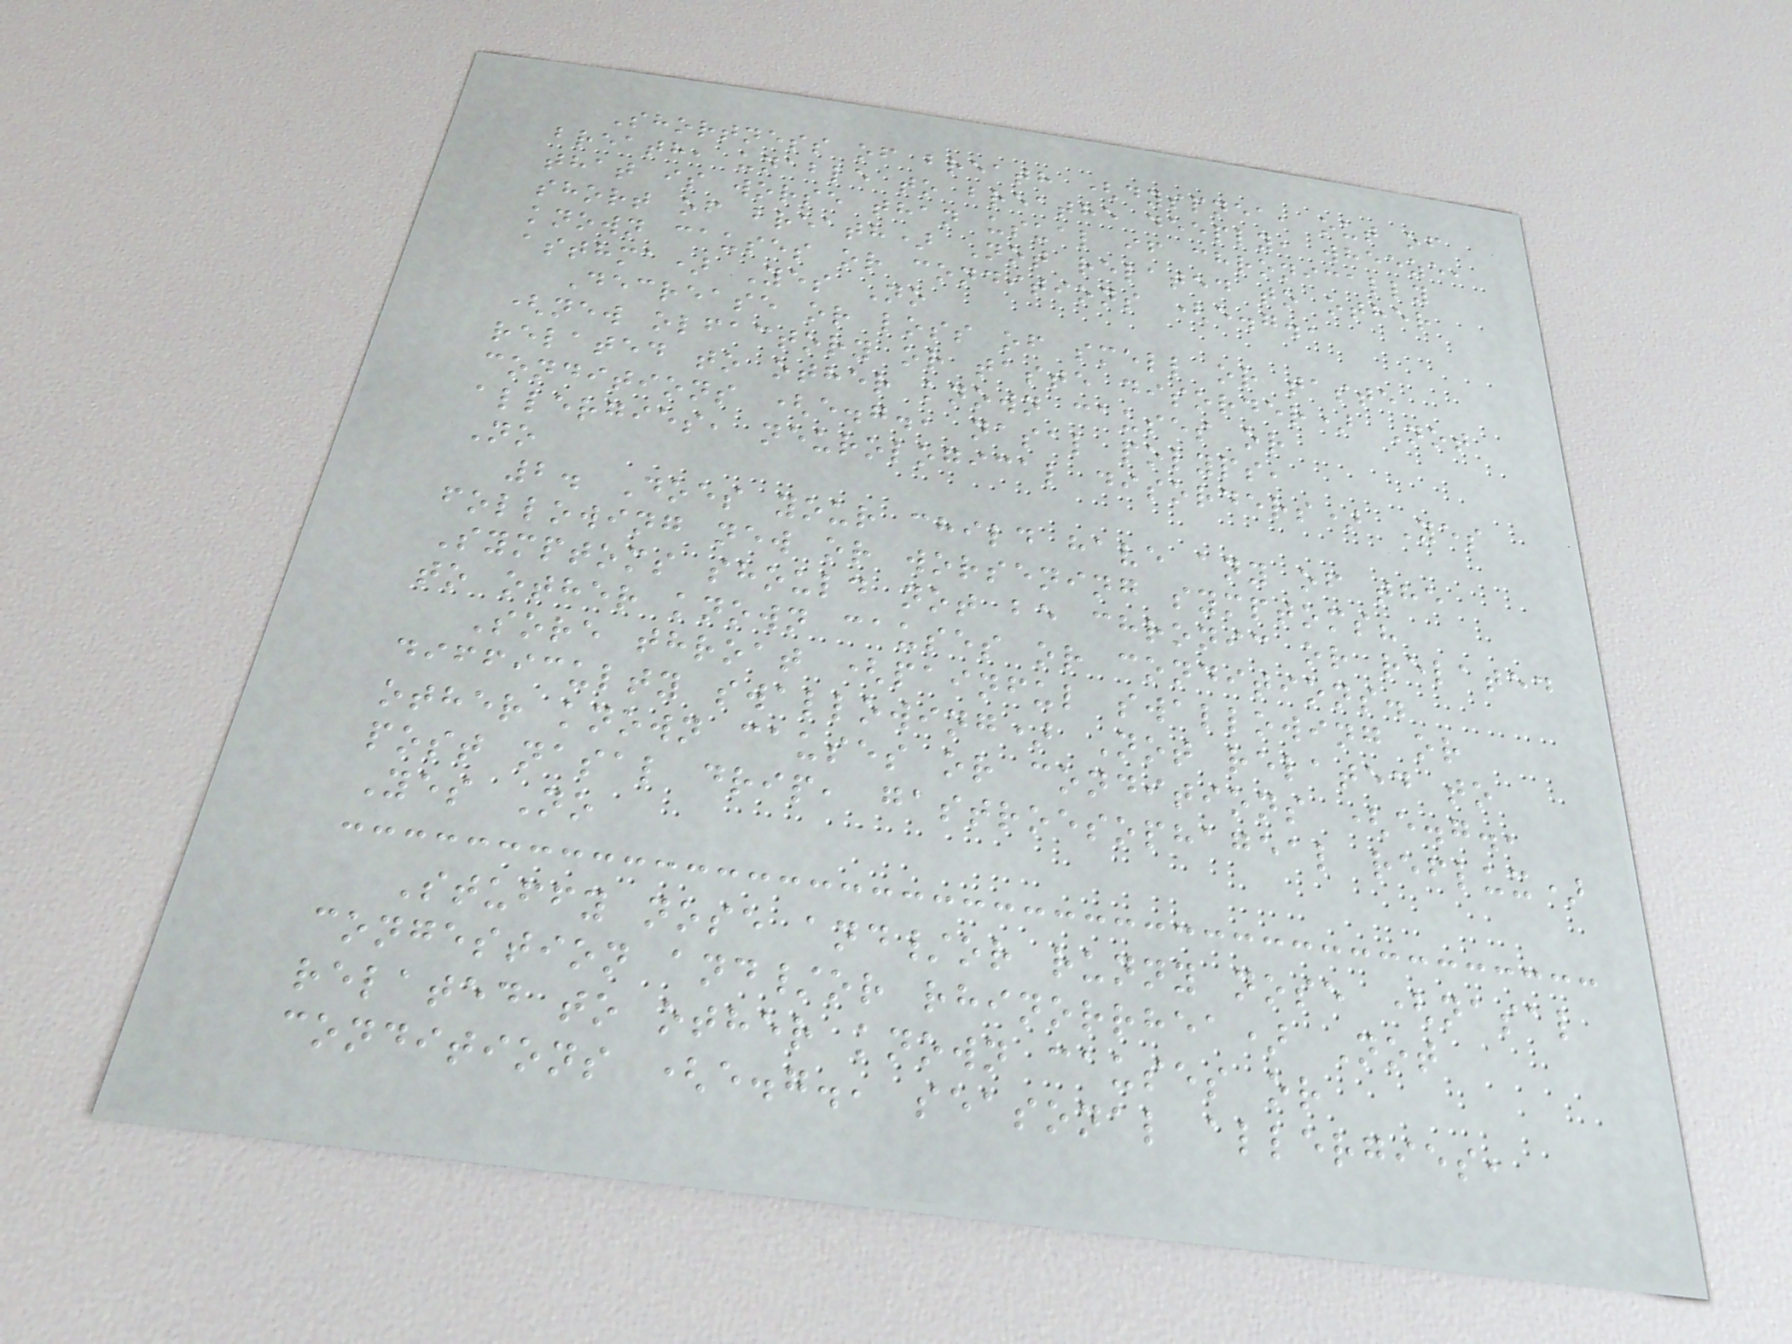Shortness of breath (dyspnea, out of
breath, unable to breathe deeply, wheeze,
that is worse than usual if chronically
short of breath) Not related to other
known causes or conditions (e.g.,
asthma) Yes No
Decrease or loss of smell or taste
(new olfactory or taste disorder) Not
related to other known causes or
conditions (e.g., nasal polyps,
allergies, neurological disorders) Yes
No
2. Does your child have any of the
following new or worsening symptoms?
Symptoms should not be chronic or related
to other known causes or conditions.
Sore throat (painful swallowing or
difficulty swallowing) Not related to
other known causes or conditions (e.g.,
post nasal drip, gastroesophageal reflux)
Yes No
Stuffy nose and/or runny nose (nasal
congestion and/or rhinorrhea) Not
related to other known causes or
conditions (e.g., seasonal allergies,
